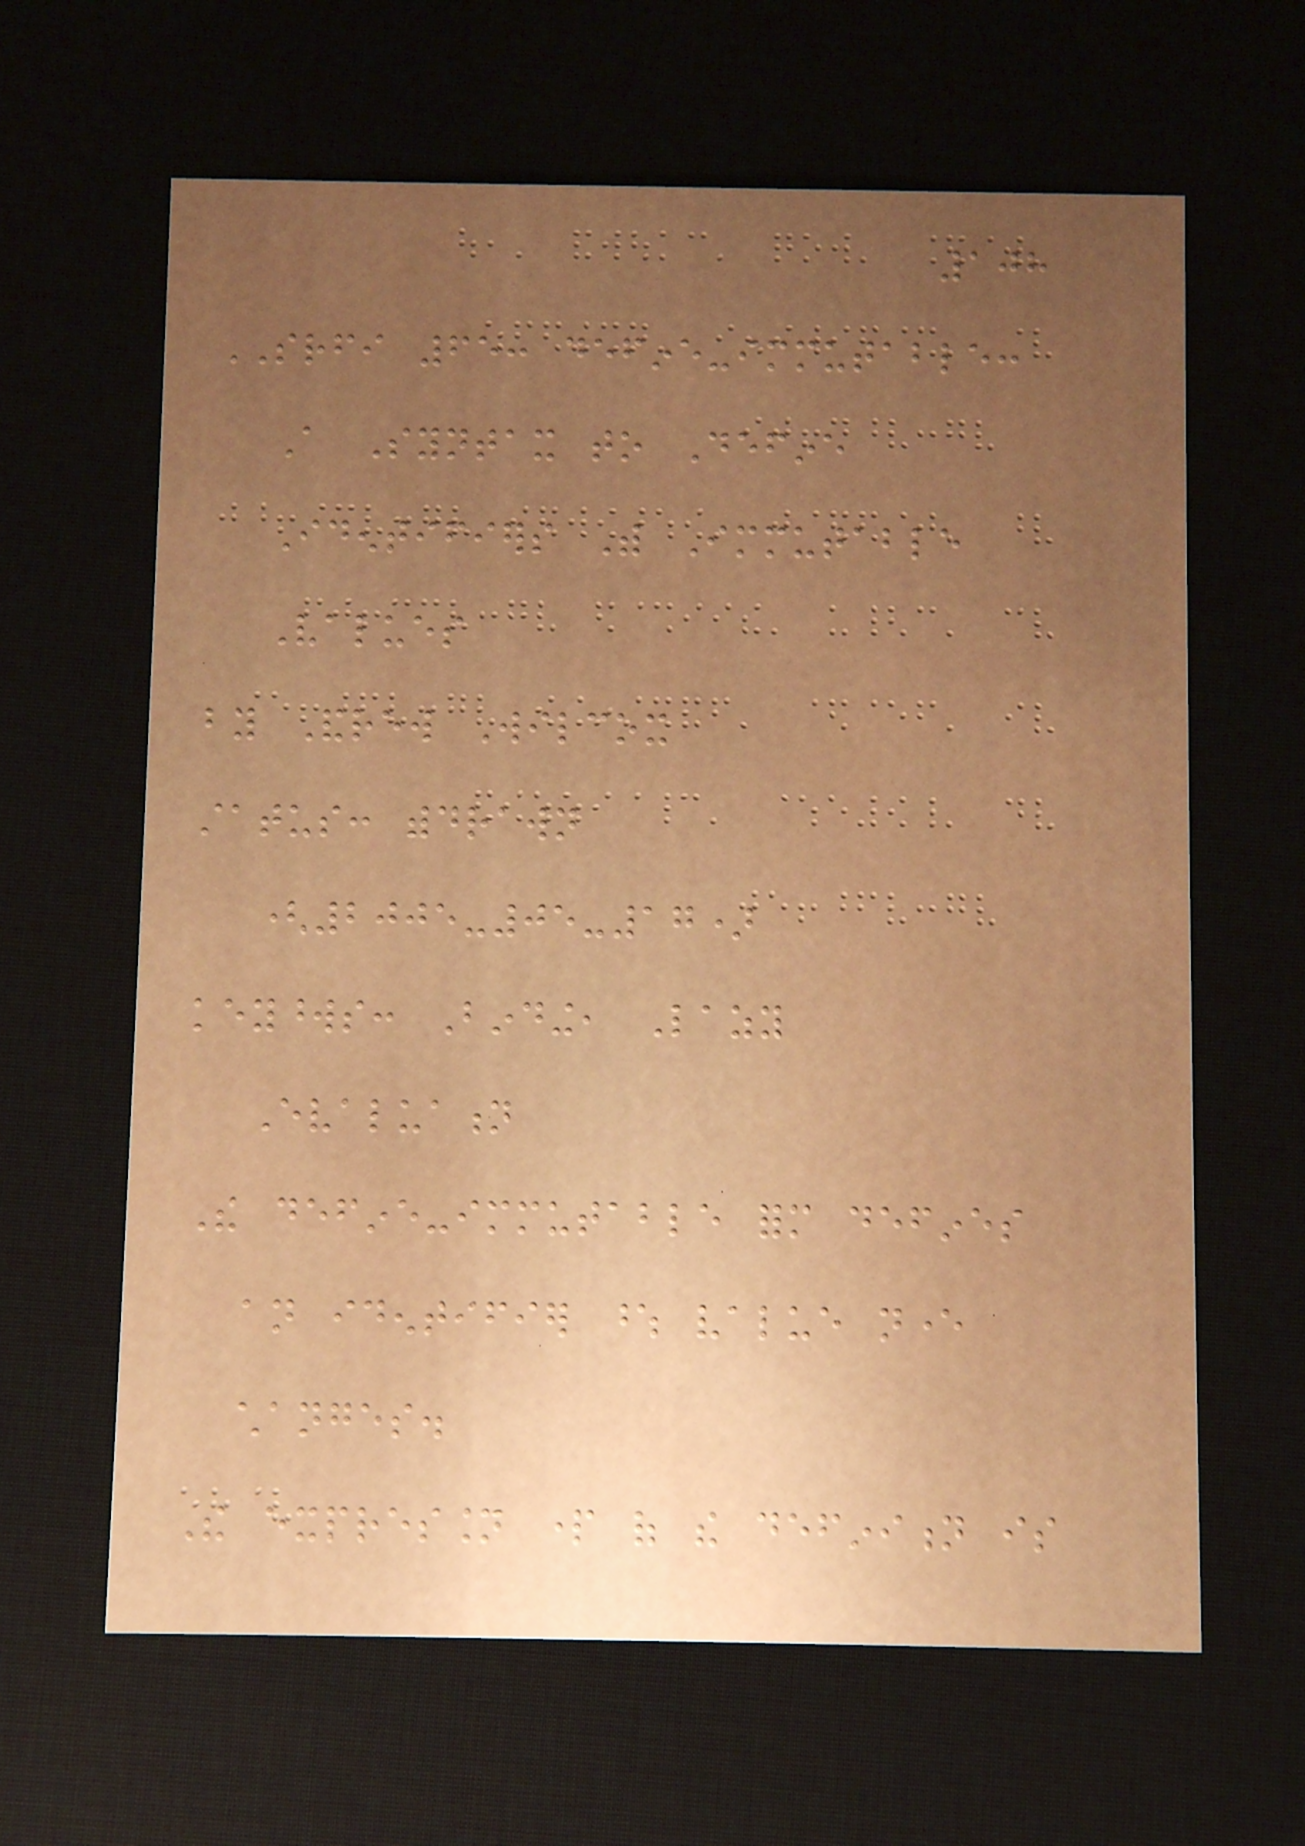108
SRFI 65: define-immutable:
A Syntax to Define
Identifiers With Immutable
Values
by Andrew Wilcox
status: withdrawn
(2005-05-17)
keywords: Binding, Lazy
Evaluation
The define-immutable form defines
an identifier whose value never
changes.
The expression part of the definition is
